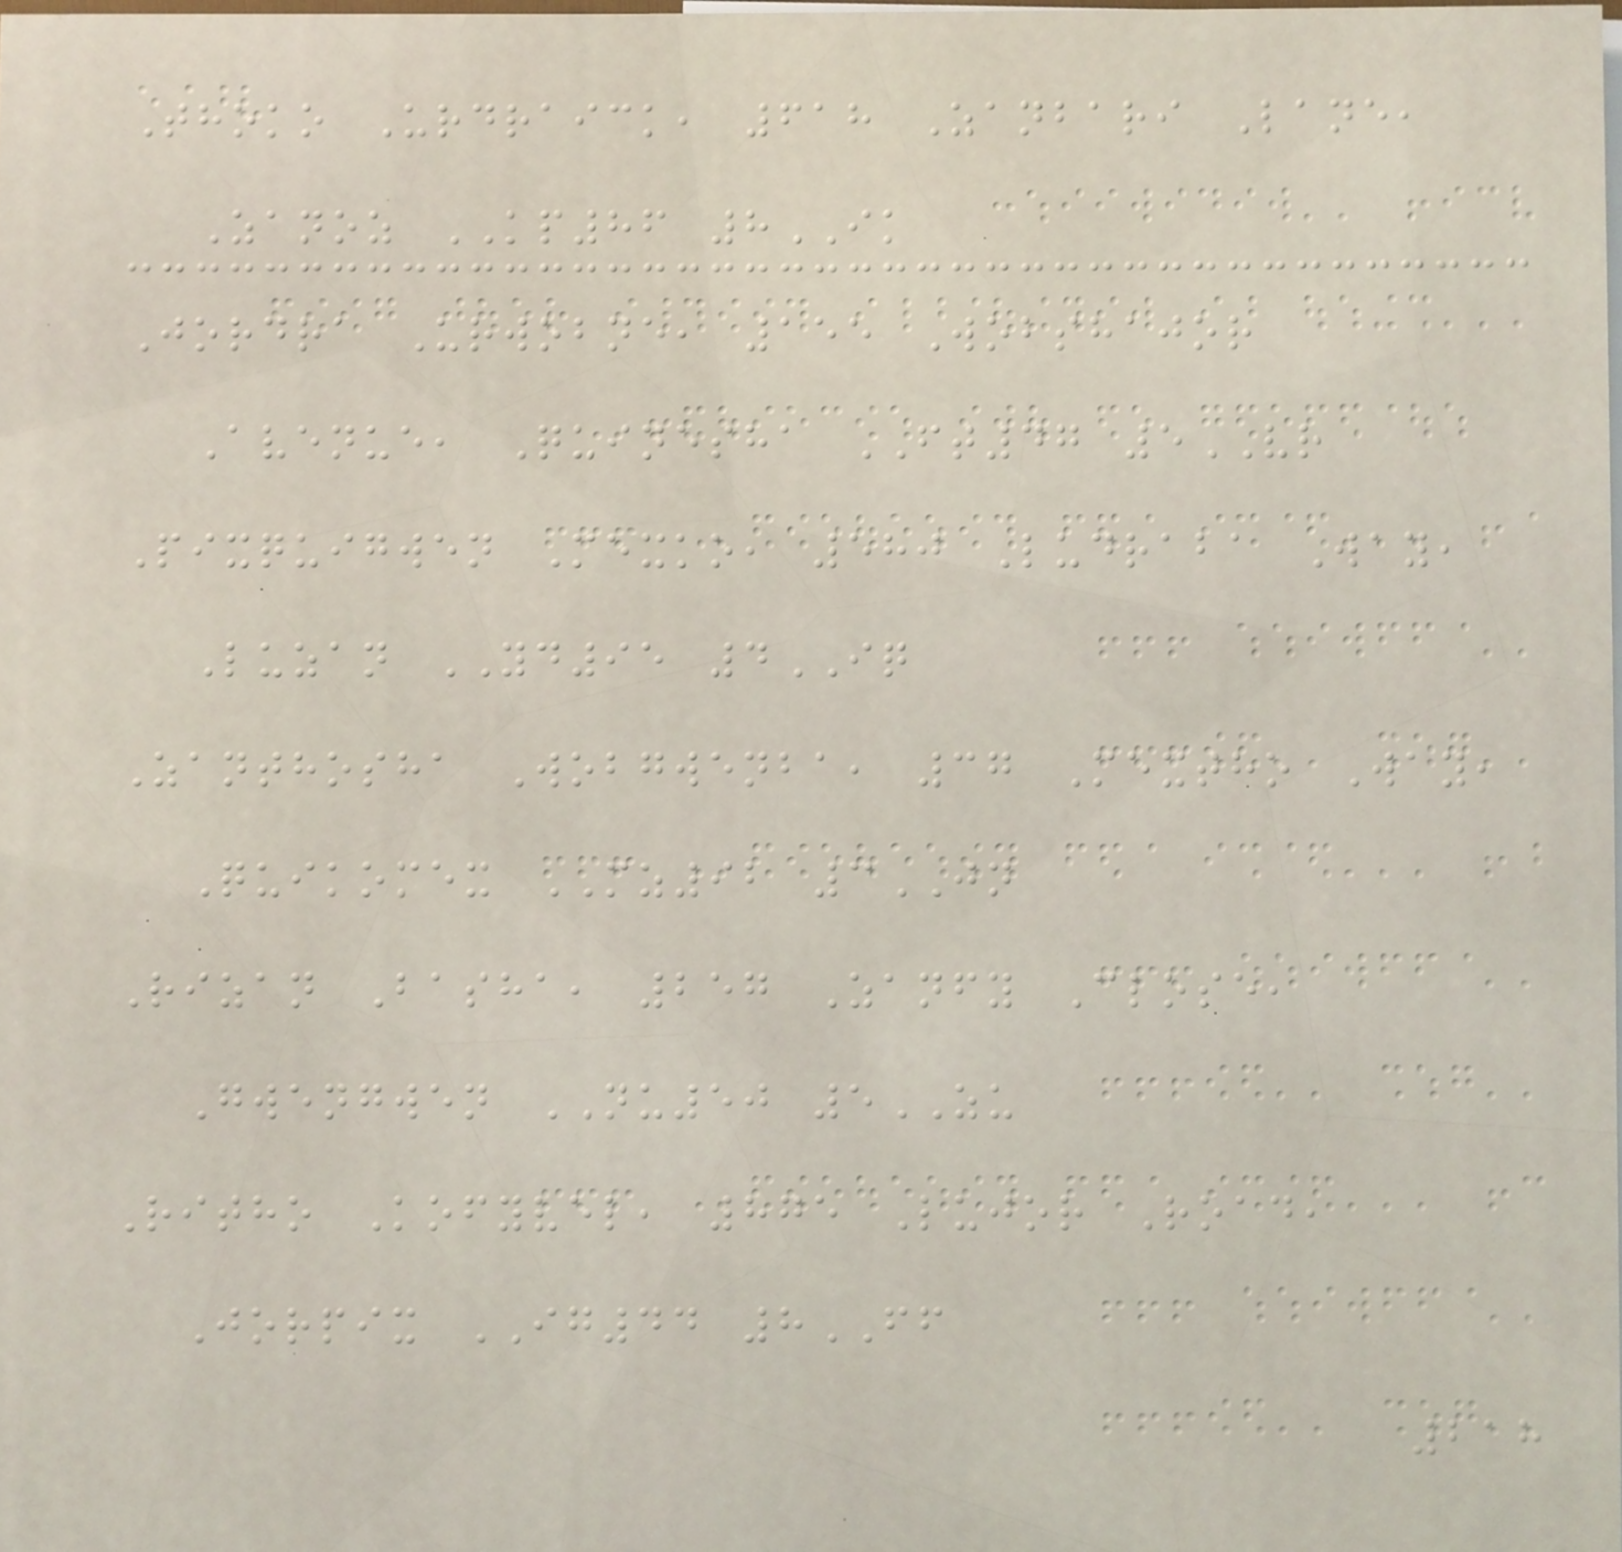Thoko Urdraick, 618 Zanbari Lane,
Zanoz KP86 8IK
Jordra Urwobne, 155 Wobshajor
Avenue, Quinesha FT47 5VR
Pixquigwen Mexko, 580 Ludraba Way,
Luzan YD95 4IQ
Zanthosha Wobgwenba, 37 Mextho Way,
Quikomex MZ92 3JN
Rizan Basha, 257 Zanfy Close,
Gwengwen NU50 5ZU
Ritho Kofyvel, 875 Lujor Road,
Jorpix IG44 8FF
218
